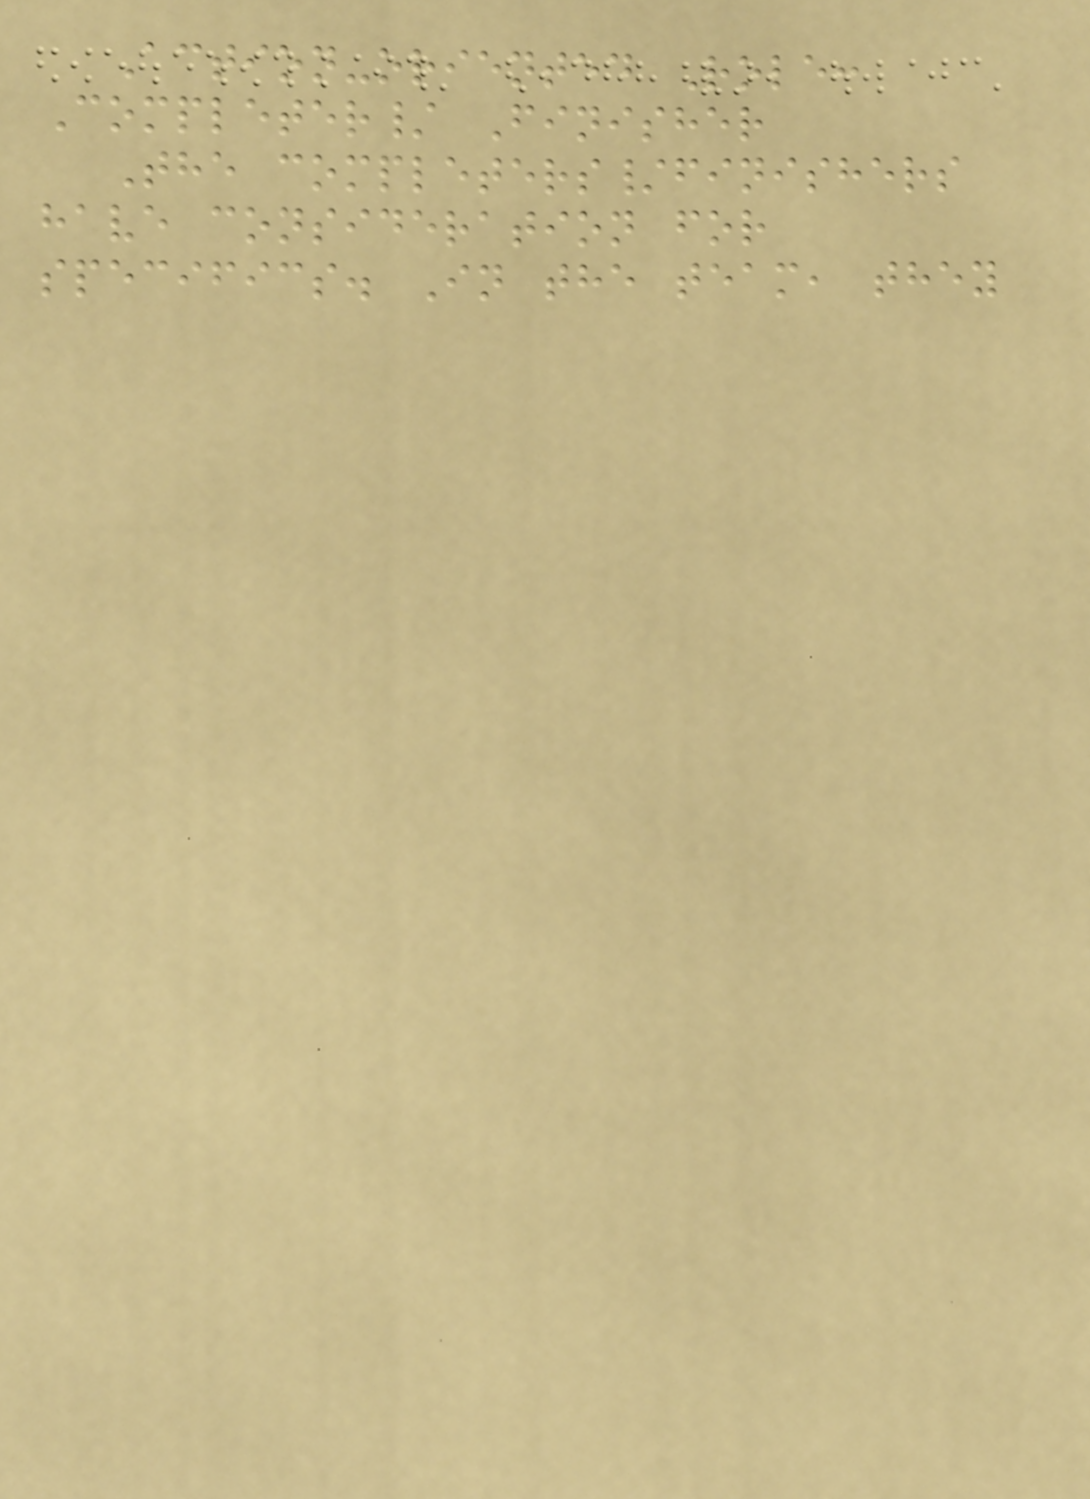Action-oriented Role:
Completer/ Finisher
The completers/finishers
have consideration for
specifics. In the team, they
